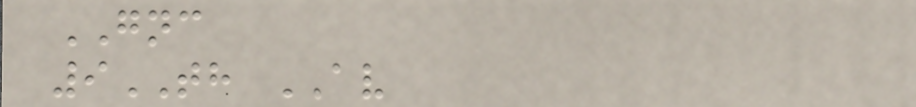GNC
9TH AV
